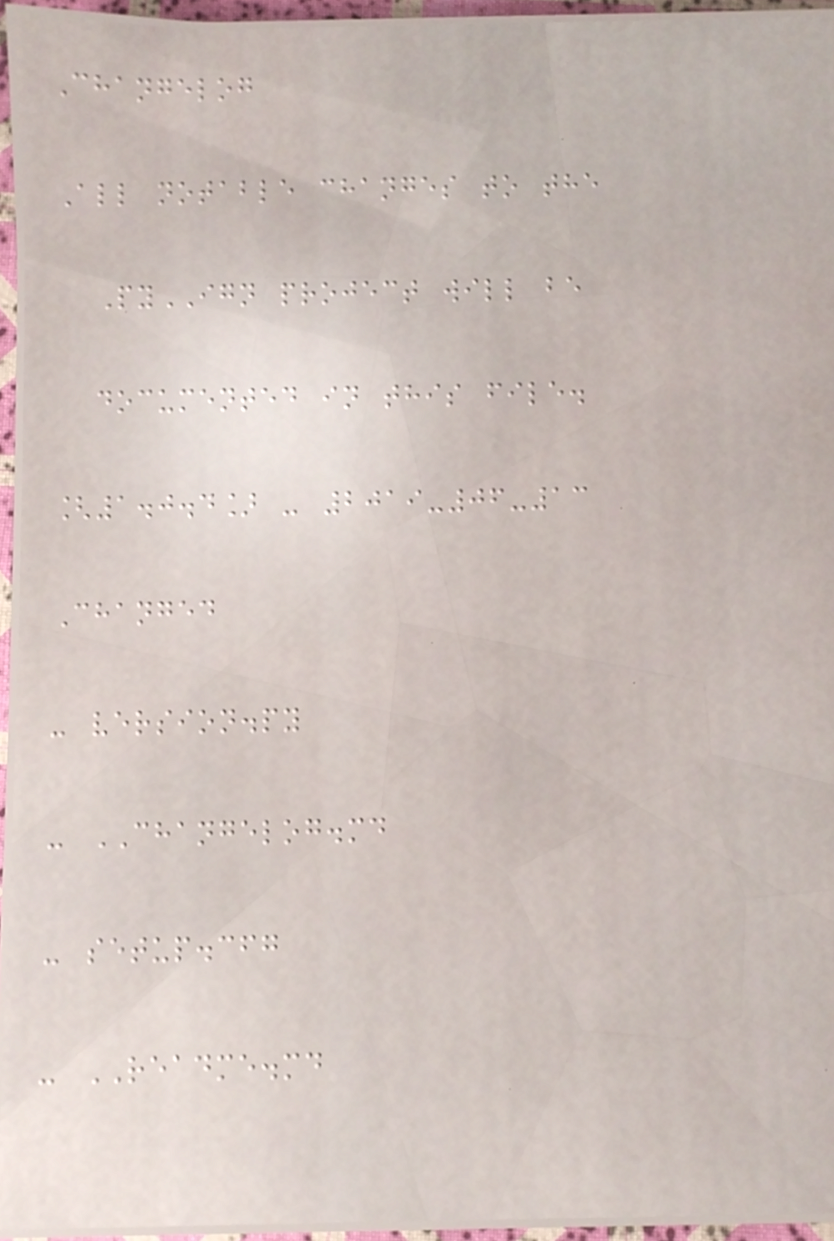Changelog
All notable changes to the
PyIGN project will be
documented in this file.
[1.0.4] - 2019-06-13
Changed
- version.py
- CHANGELOG.md
- setup.cfg
- README.md
